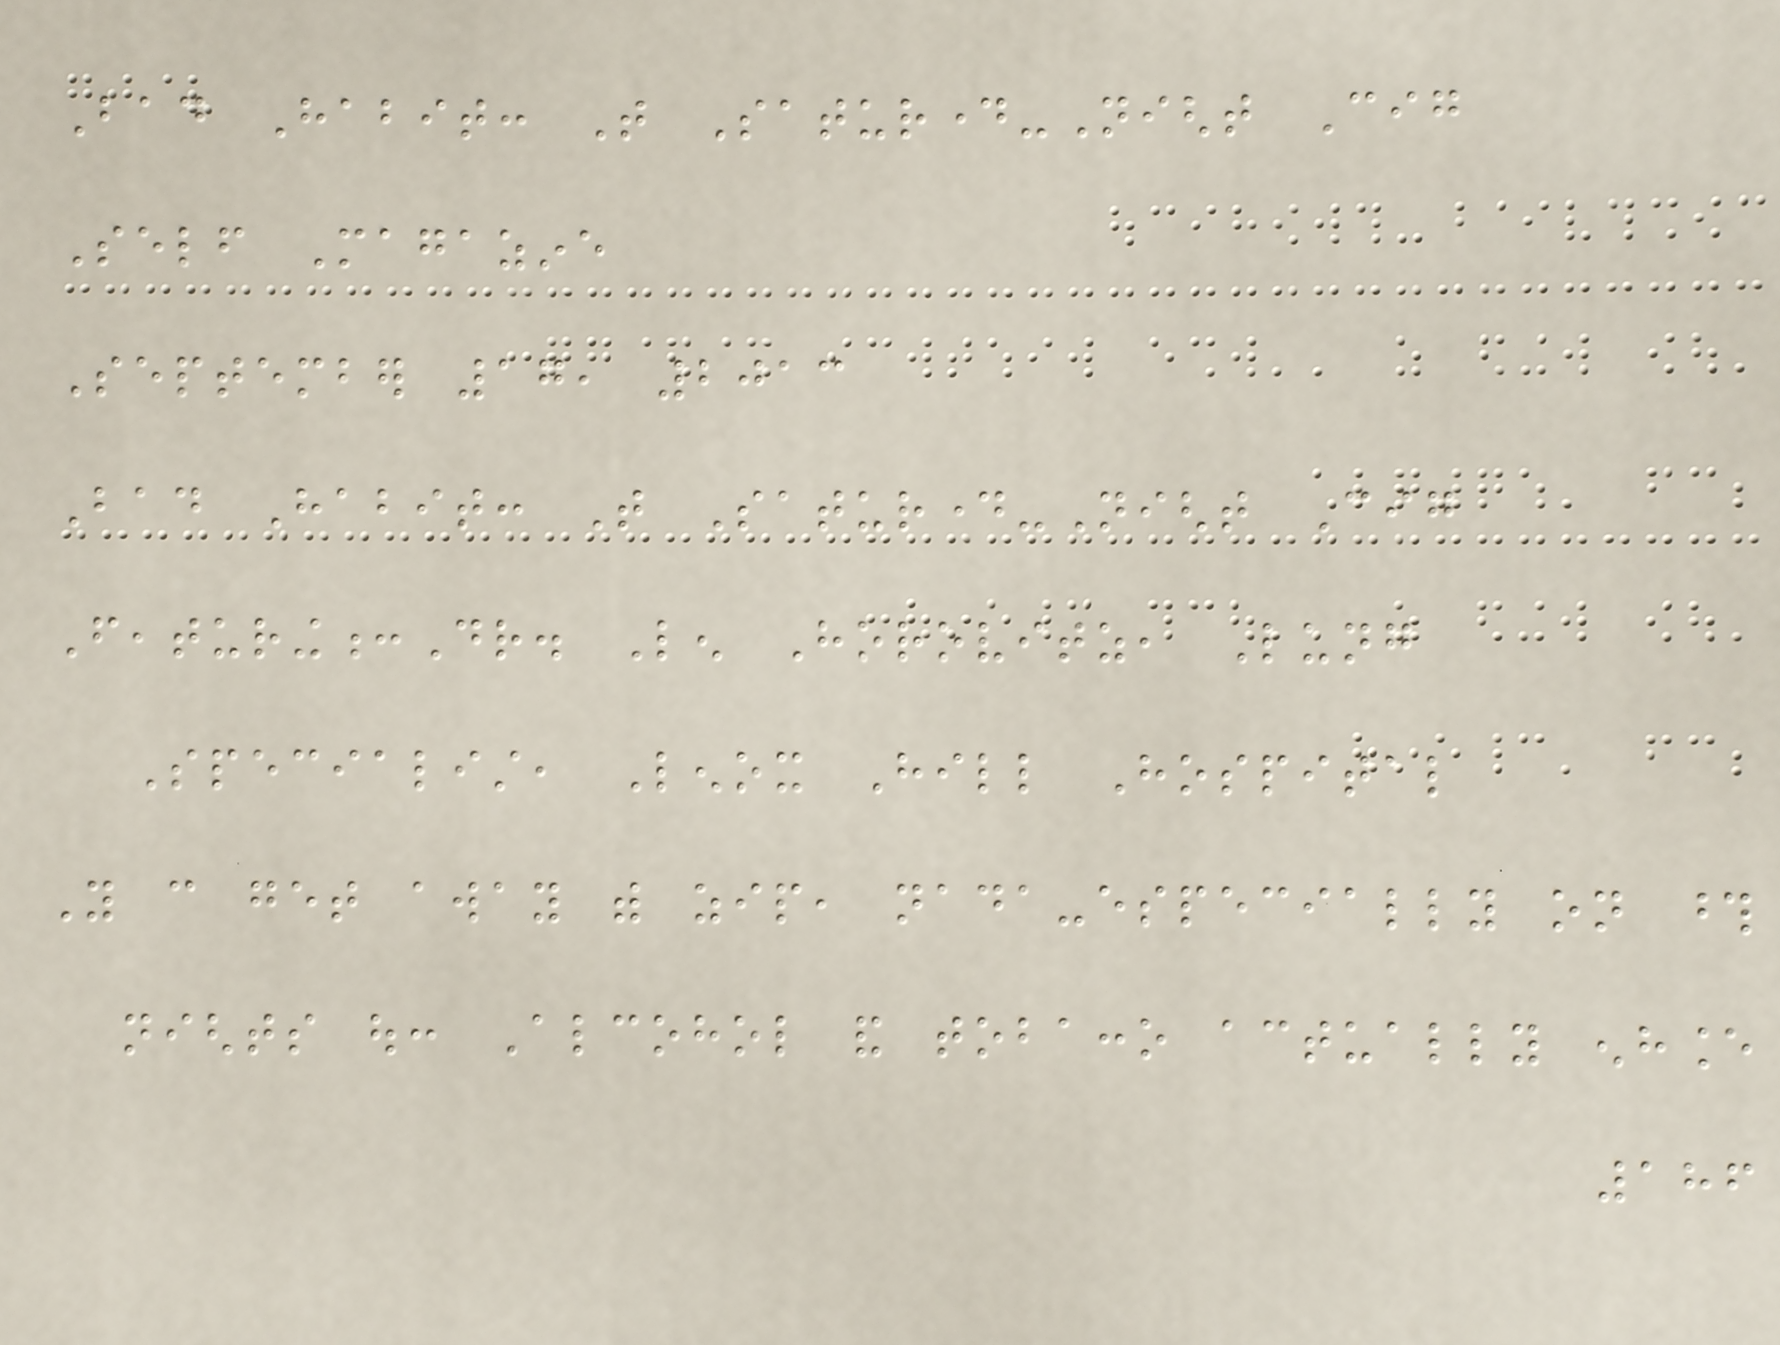Bad Habit: That Saturday-Night Cig
Self Magazine
September 17, 2013
Bad Habit: That Saturday-Night Cig
Featuring:Dr. Len Horovitz, Lung
Specialist, Lenox Hill Hospital
You can get away with zip, nada-especially on those
nights out: Alcohol and tobacco actually enhance
186
